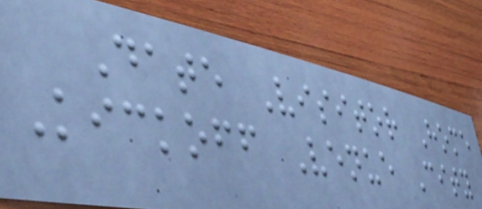Date Visitor Home
Kickoff Venue City
